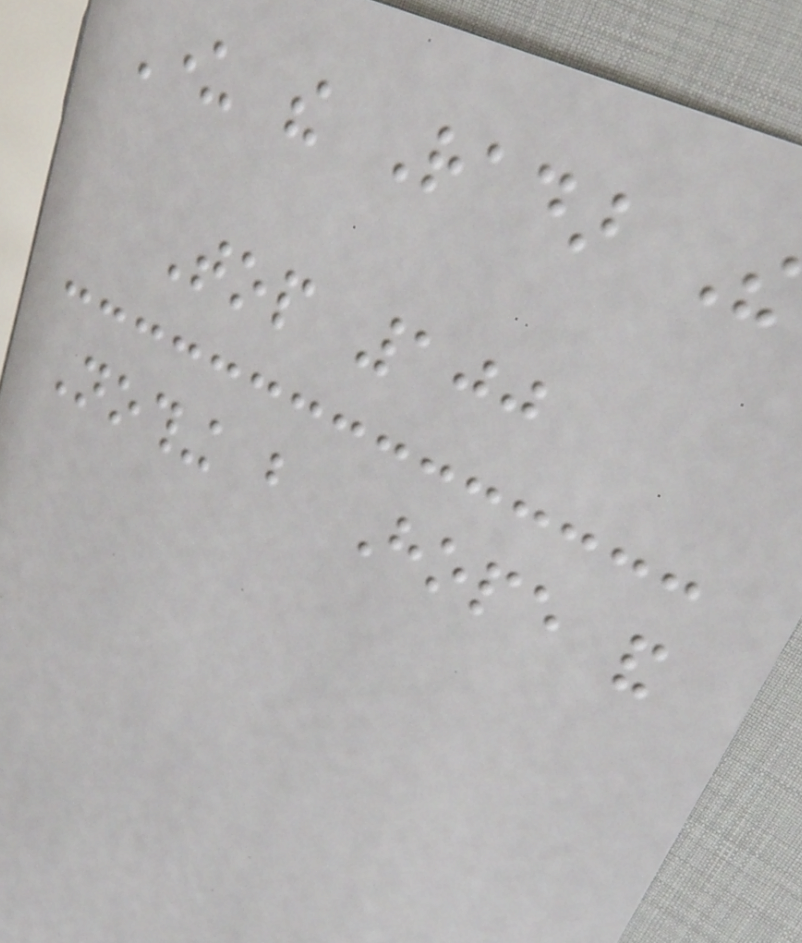Under the Radar The
Top 100
Nothing but Hope and
